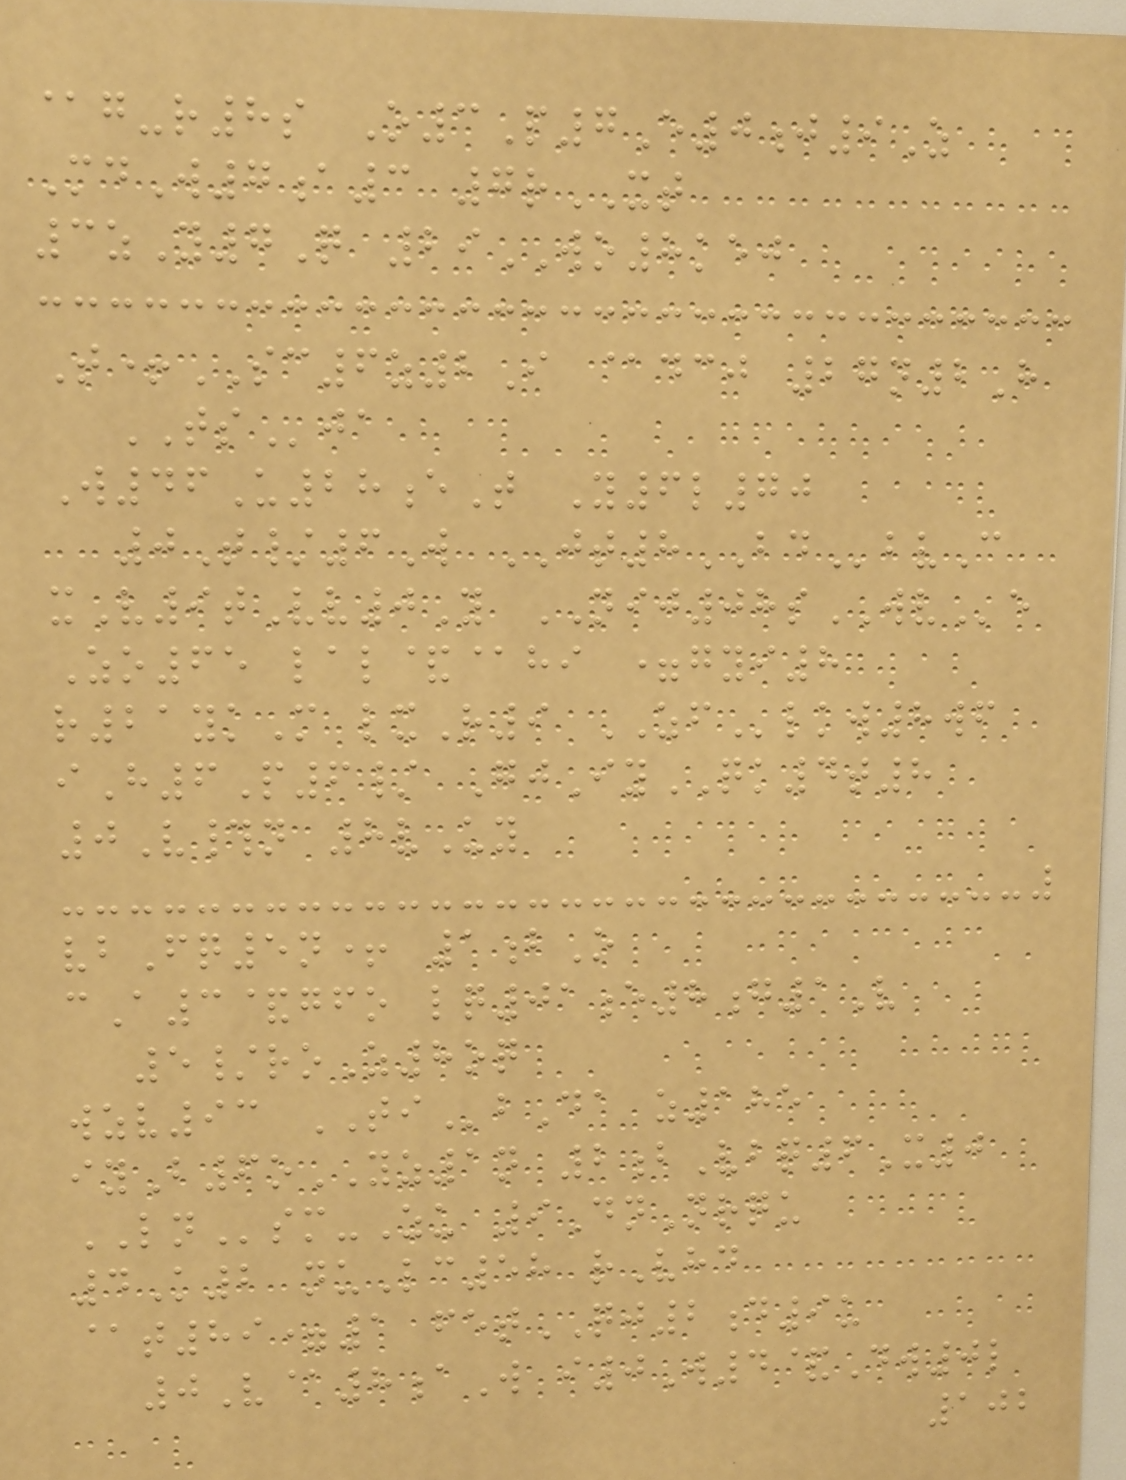@g-r8s O3P7E0j9Z
MdW7a3 7rXT
3zY7Q 29WO8kej
T+SC6z2I @dcj 27n2H
TSja
W46U28eT Y6l70
0T/6W JT8BDbvC
xV9tVv0Y NIJ08sWVe
Zo65 lal&@hi =gyi8
r21ykM lxR9 ZFlkw8wf
iH6P6/ GjIyQK4t8
0V#n 8vUy
vbFq5n+ 1bO
cA3&gfo lq01e8g1V
5/roZ8oq
wzv93 TIbDa z185
iyB6oYZ1n 2bVbq6X0
LNsm-Zu 9DnNrqu
4K2 nuLc58 rVhd
@t89=1 fetQJ2d9u
0V@8aW i0W4&Dw0l
102
